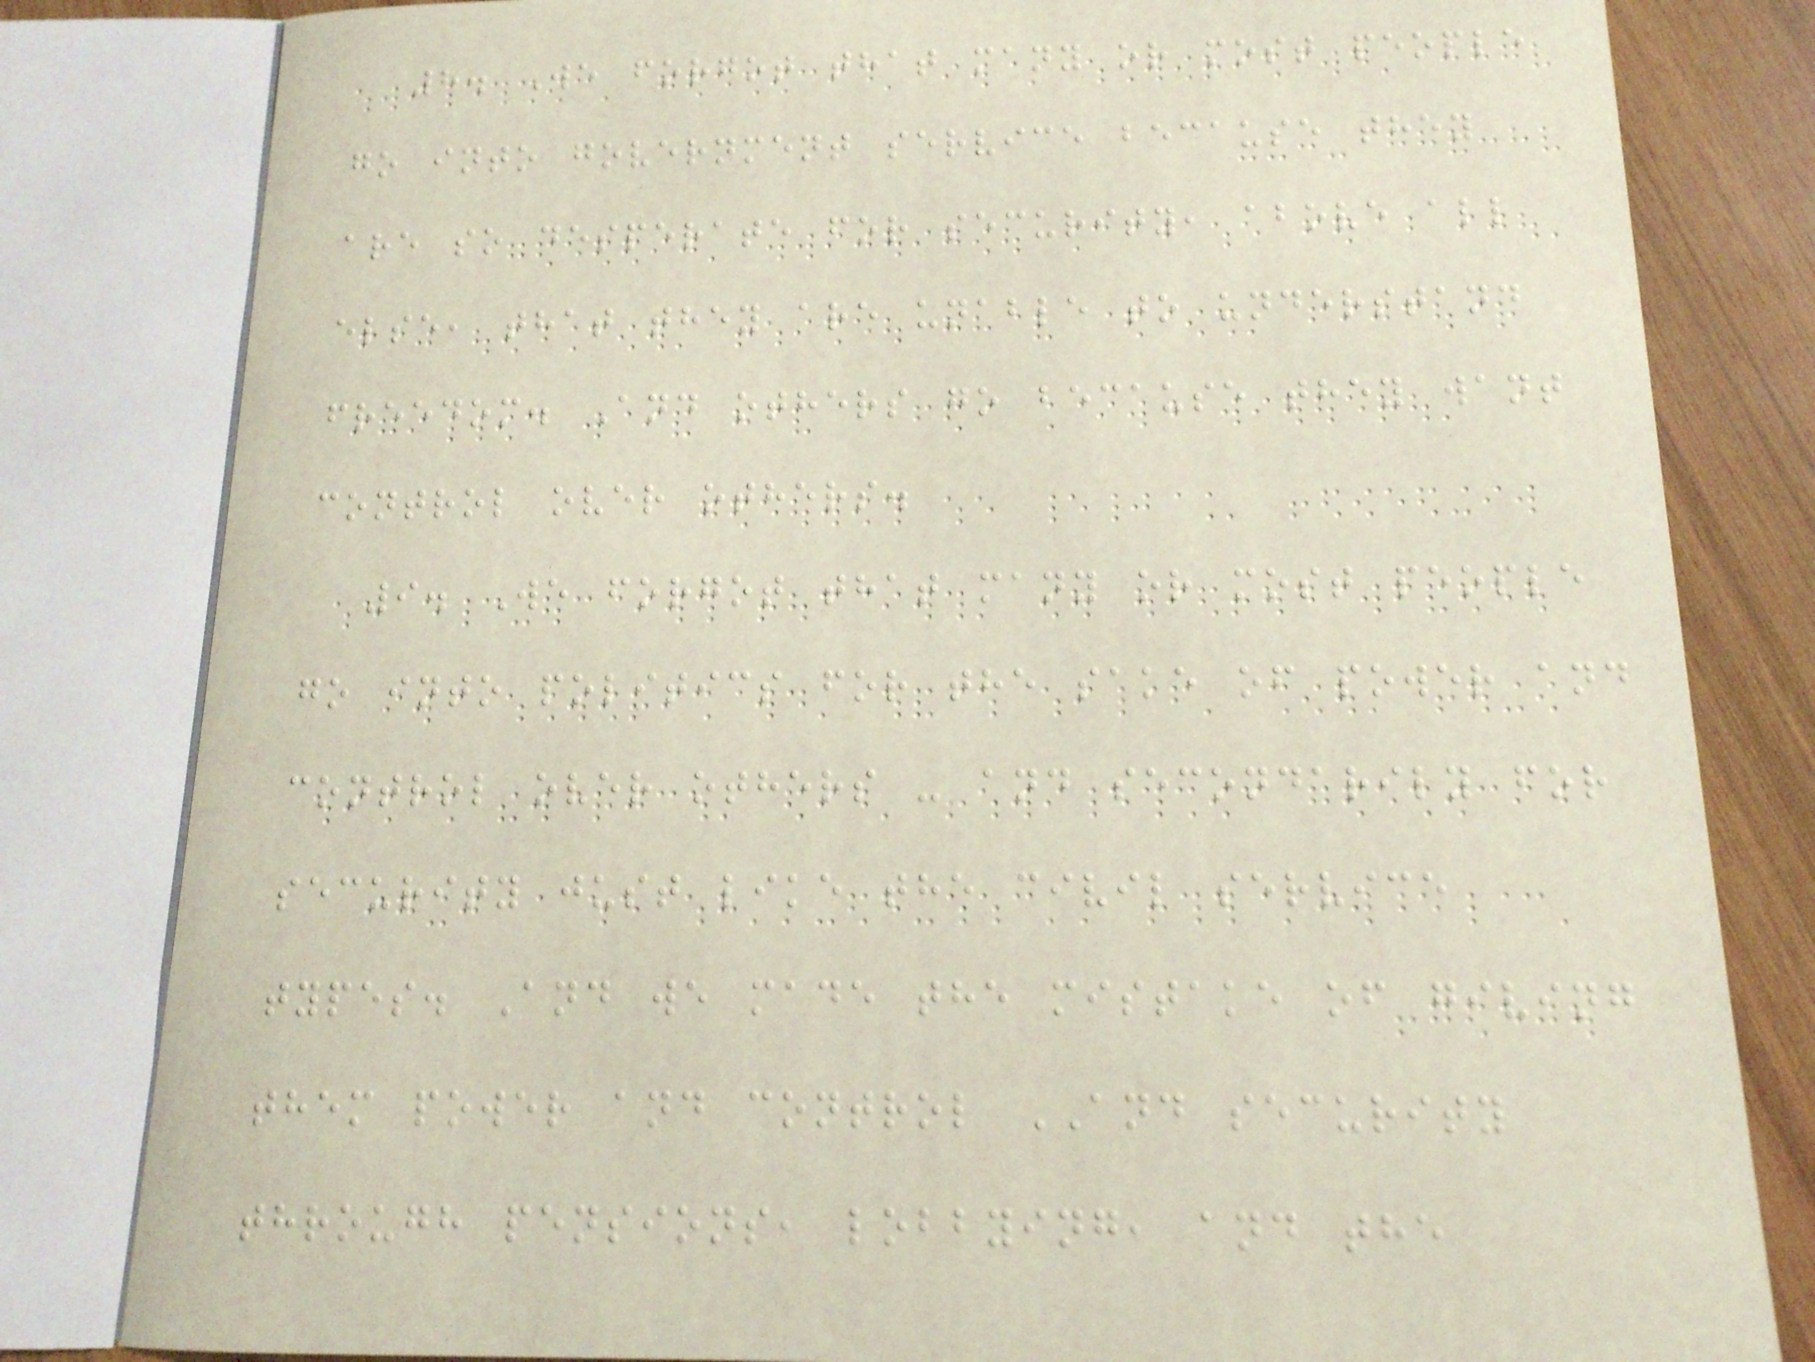8. We forgot that many or most people
go into government service because they
are so desperate for security, above all
else, that they are unable to understand
freedom. And others go because they want
control over others.
9. We forgot that many or most people
go into politics for the sake of power and
control over others - and secondarily for
security just like the civil service
types. And we made the mistake of giving
them power and control AND security
through pensions, lobbying, and the
